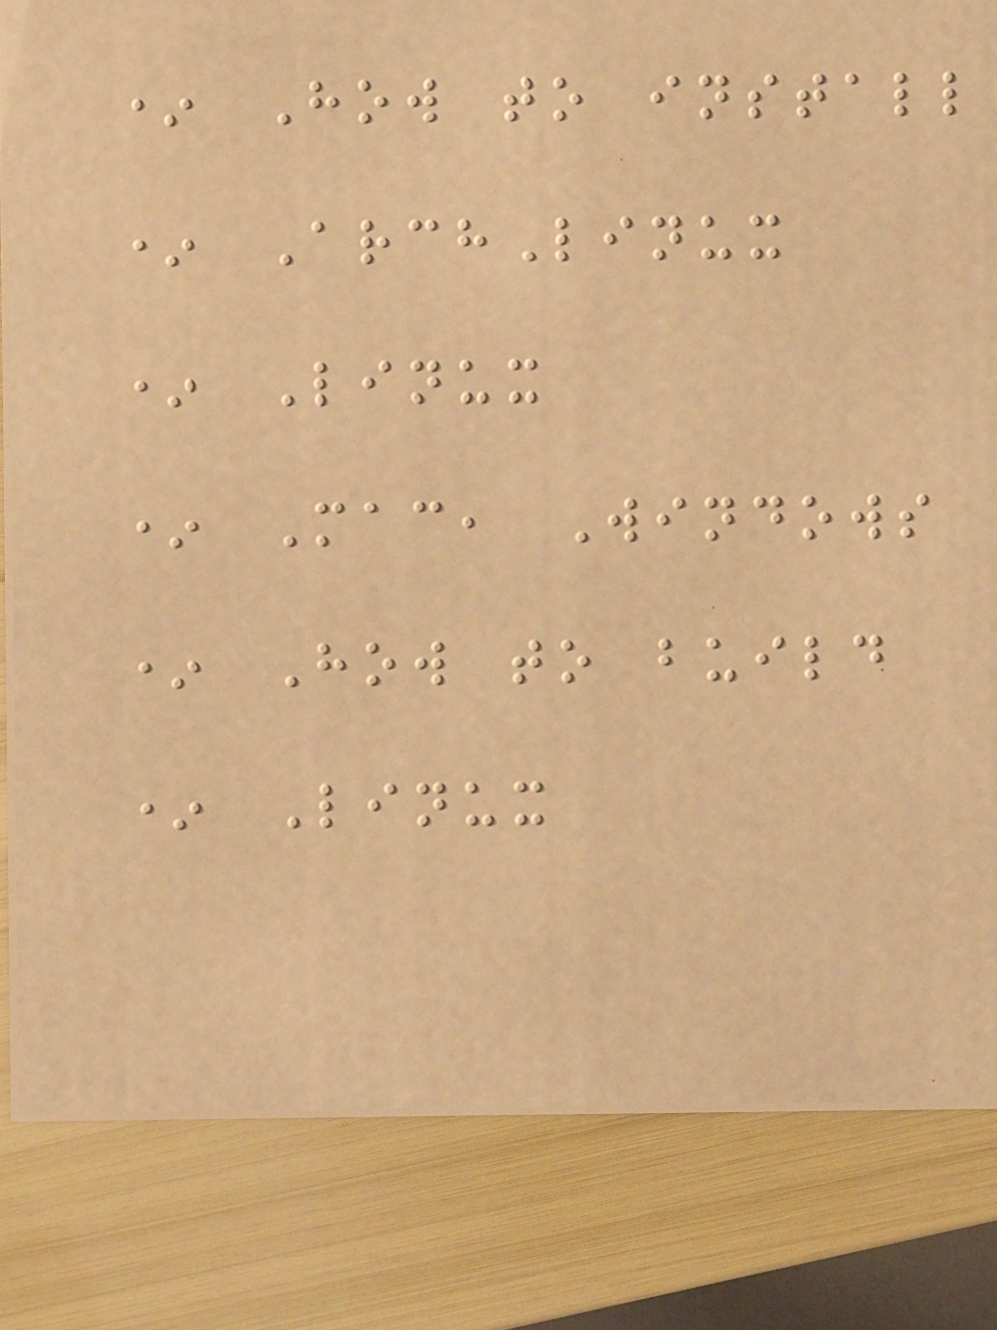* How to install
* ArchLinux
* Linux
* Mac, Windows
* How to build
* Linux
